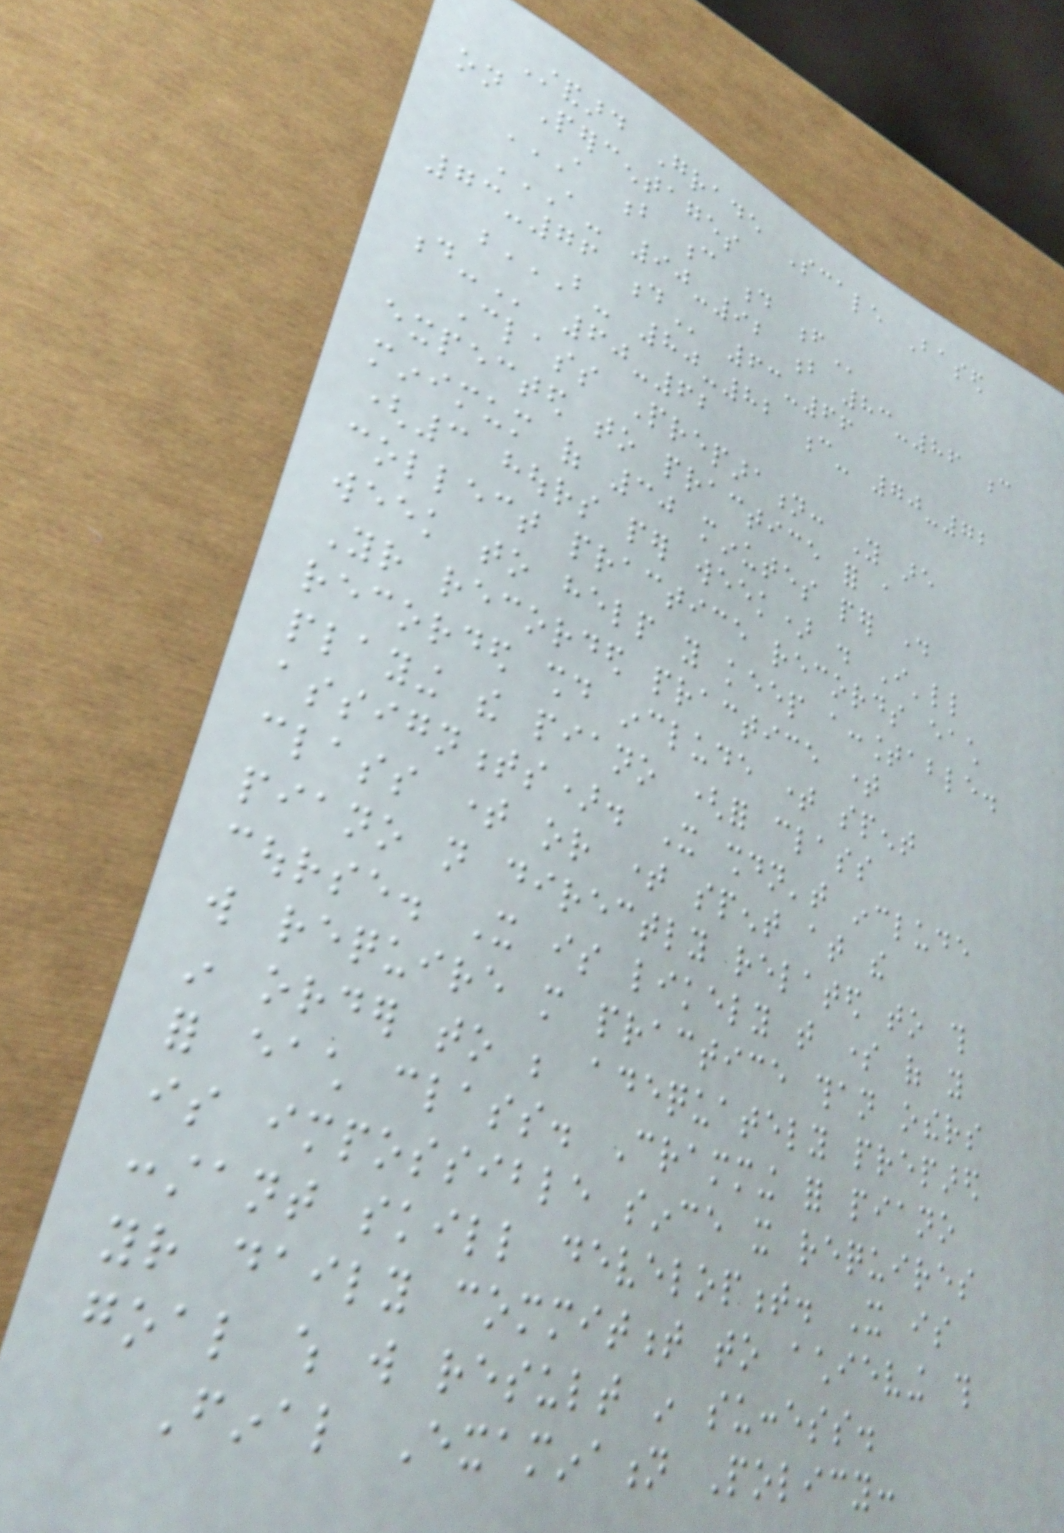Standard Grade Scale Based
on Percentages
A B C D F
A- 90-92 B 83-86 C
73-76 D 63-66
B- 80-82 C- 70-72
D- 60-62
Class Preparation: You are
expected to practice for a
minimum of 30 minutes per day
(3 hours per week) . I'll
collect practice records each
week to help you keep accountable.
Your recorded practice time
recorded should include time spent
playing the piano (for class
assignments). It shouldn't include
class time or time spent at the
piano not directly related to this
course. It is likely that some of you
will require more practice than others
in order to be adequately prepared
for each class. Cramming for piano
is impossible since it requires
constant skill development. It is
your daily commitment to achieving this
goal which will result in success.
Final Examination Policy:
